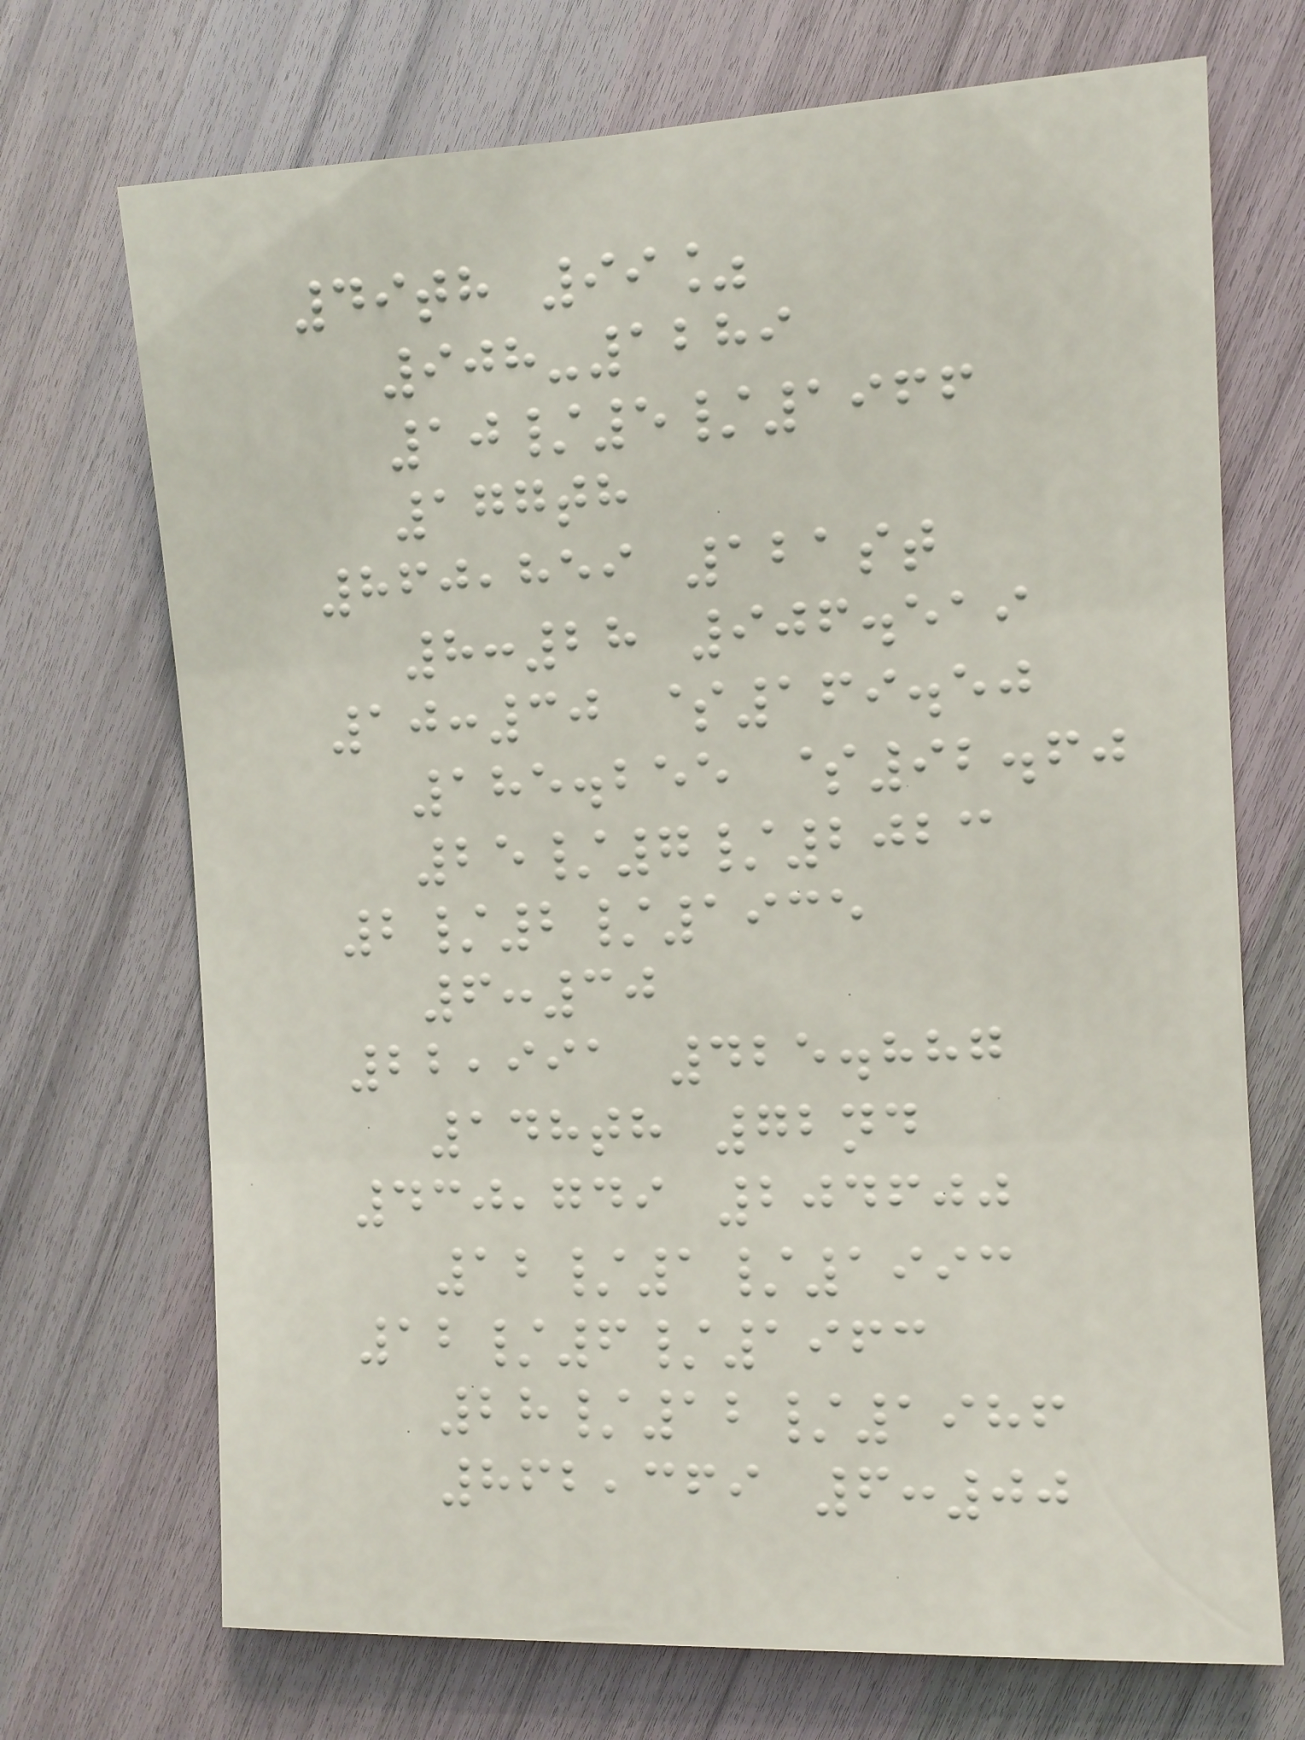49th 99%
908-1289
10/5/1966
177th
860,859 121st
8:28 906.519
10:30 $169.50
185.255 $92.60
25/7/2023
2/2/1935
6:30
22,991 425.887
148th 72nd
430,749 204600
12/1/1993
12/6/1963
28/12/1986
862,369 6:00
